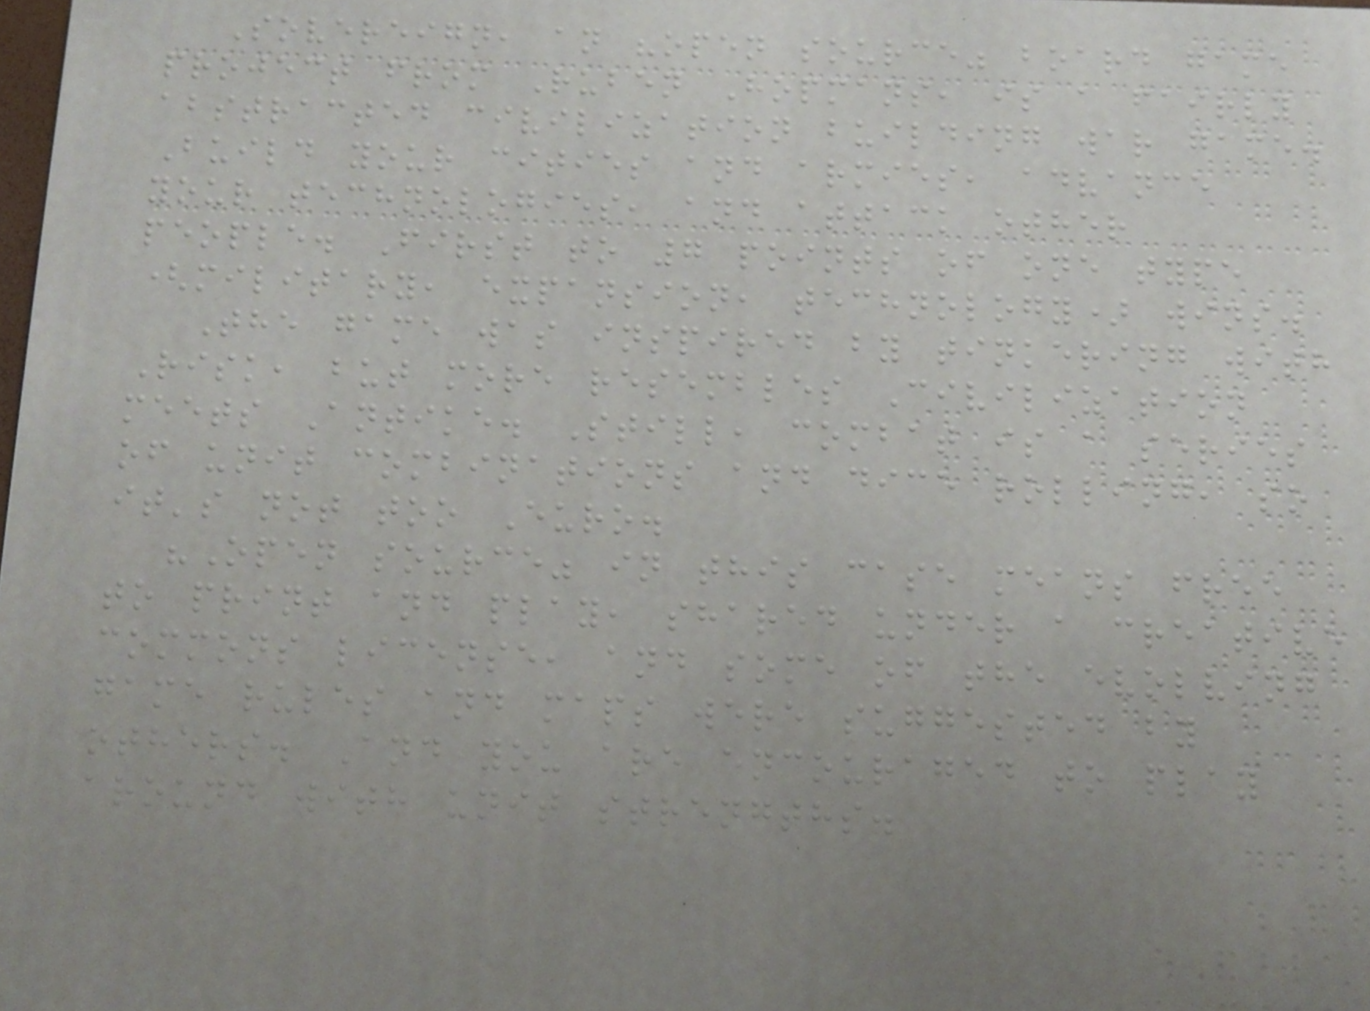Sovereign, an "open source" board game
project from Ruben Hopmans, is a fairly
abstracted civilization building war game.
Build your cities and armies, advance
your technologies, and attack other
people. First to 7 points of one type
(military, expansion, technology) wins.
The game was inspired by tinkering with
Risk, but more resembles Civilization
meets Antike. Still, combat is a series
of unit combinations and dice rolling, so
it's not too Euro.
"Open source" in this case means free
to print and play, shared under a creative
commons license, and some of the evolving
game rules and maps were suggested by
others. And you are encouraged to play
around with unit strengths.
